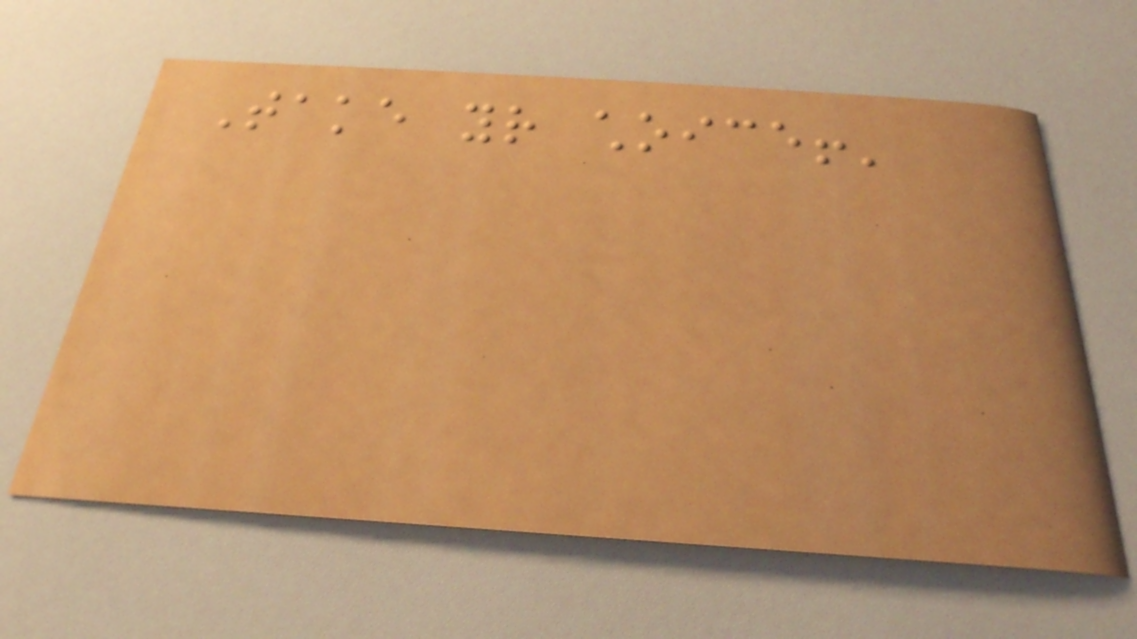Take your choice!'
